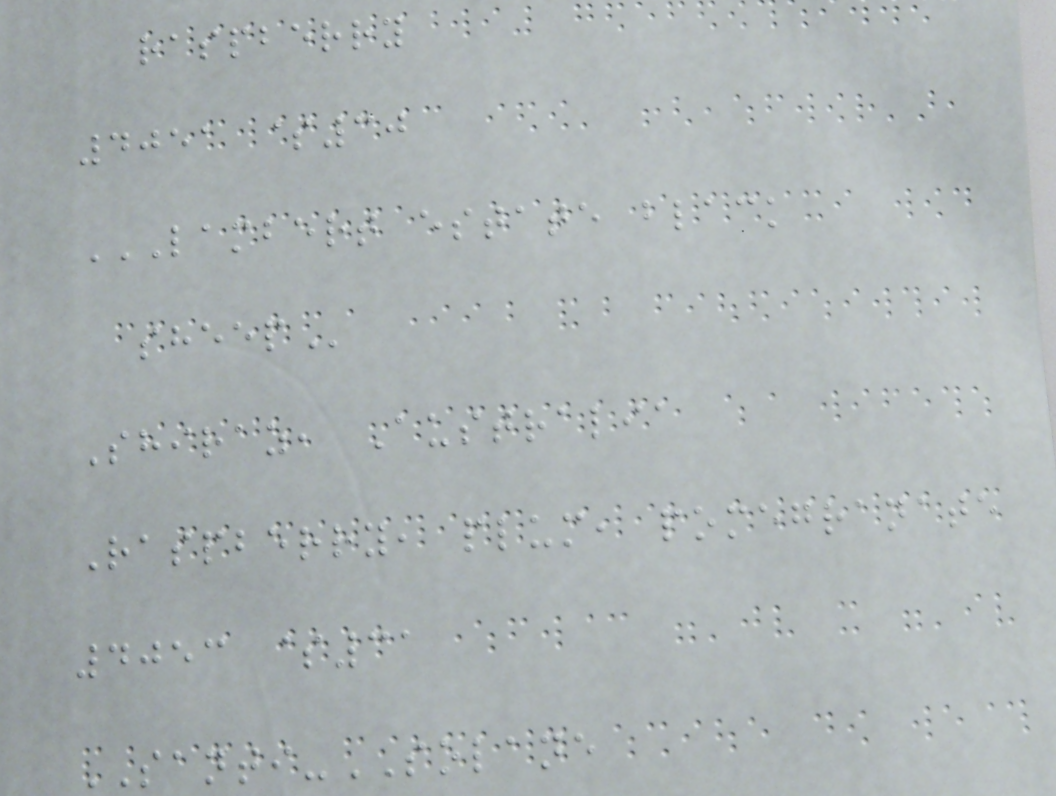raspberry
4051 $30
LAMBERT ESTATE BLACK
SHEEP
Shiraz, Australia
Raspberry, plum, pomegranate
4053 $31
SANTI-SOLANE
